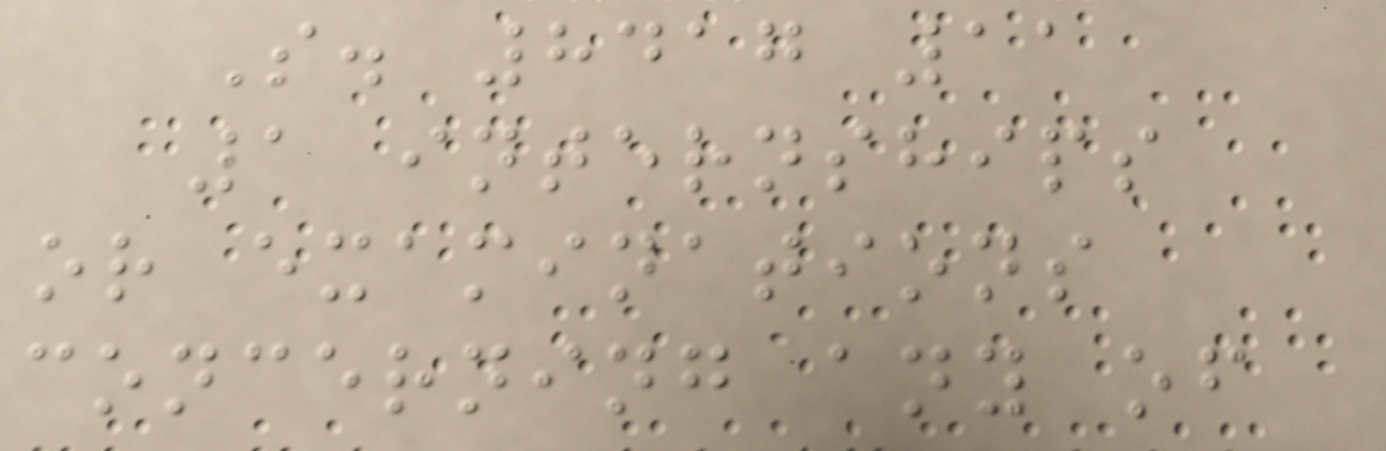S. 8417 11
1 internships
or examinations
concerning any of
